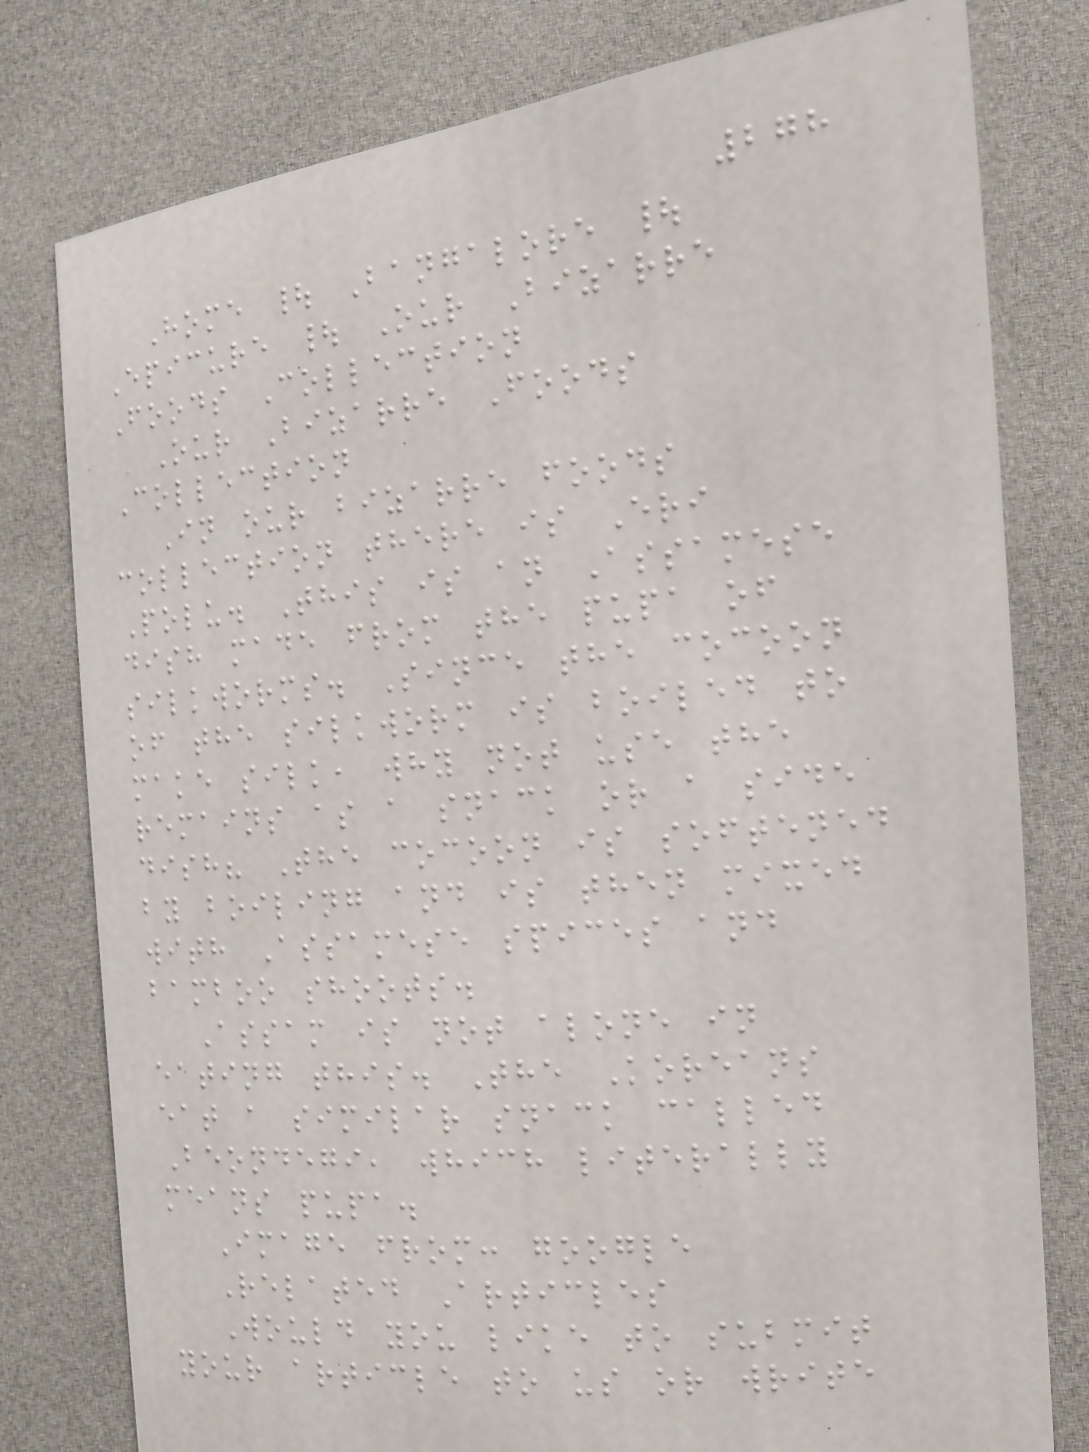278
Home | Bangalore |
Epicure | Our Bizarre
Foods Collection
Our Bizarre Foods
Collection
In our bizarre foods
collection there is Eri
Polu. This is an Assamese
dish made from the pupa of
silkworms. Since the cocoon
of the silkworm is boiled to
make silk, why not use the
remains as a snack or a side
dish? The cocoon is softened
by boiling and is then mixed
with Assamese spices and
bamboo shoots.
Assam is not alone in
eating this. The Koreans
eat a similar snack called
Beondegi, which literally
means pupa.
Image from: google
Related Articles
Would you like to submit
your article to us or write
